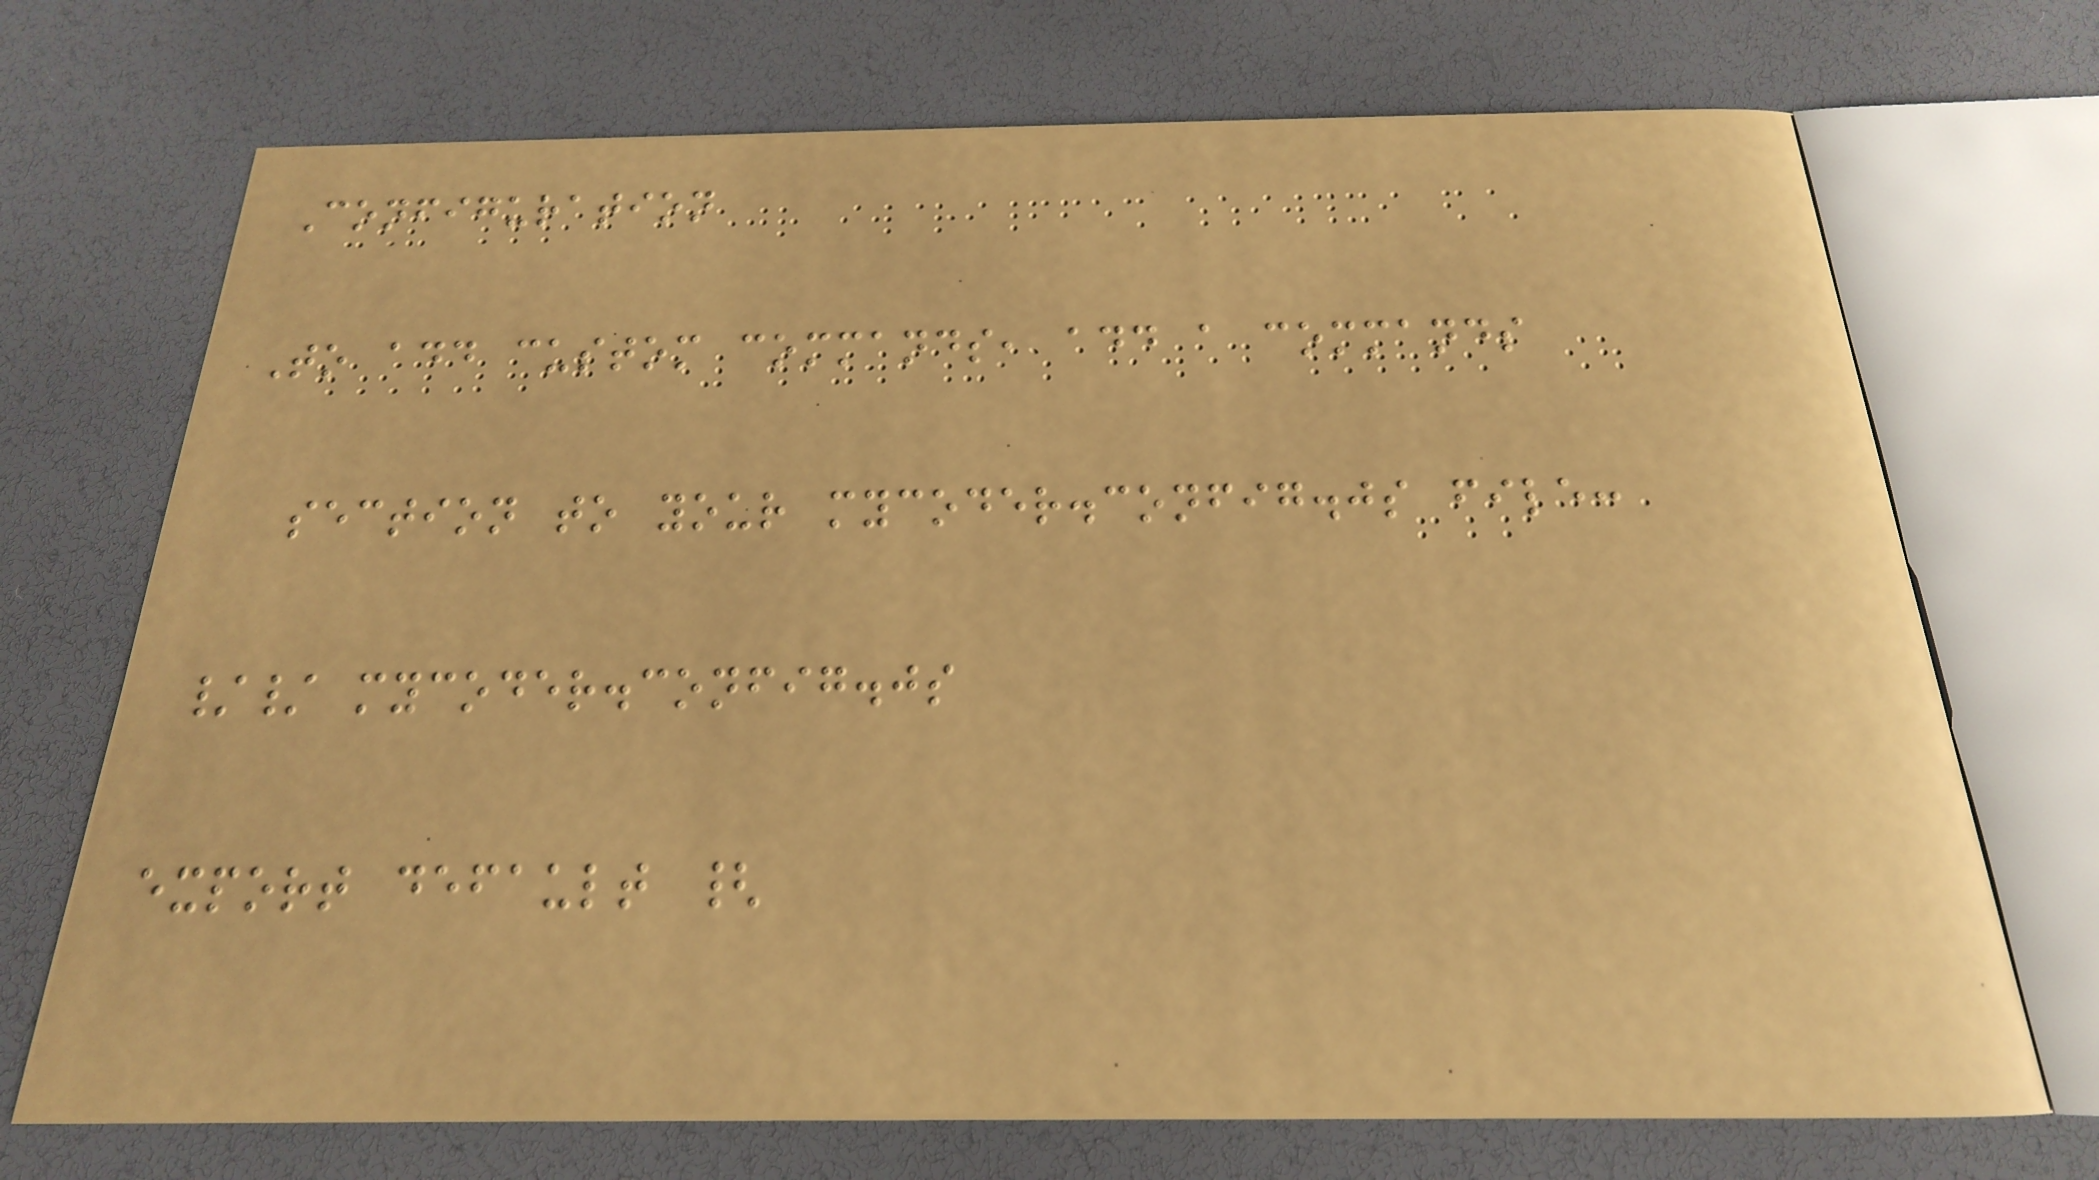Configuration
To add custom commands, add a commands
section to your mycoder.config.js file:
// mycoder.config.js
export default {
